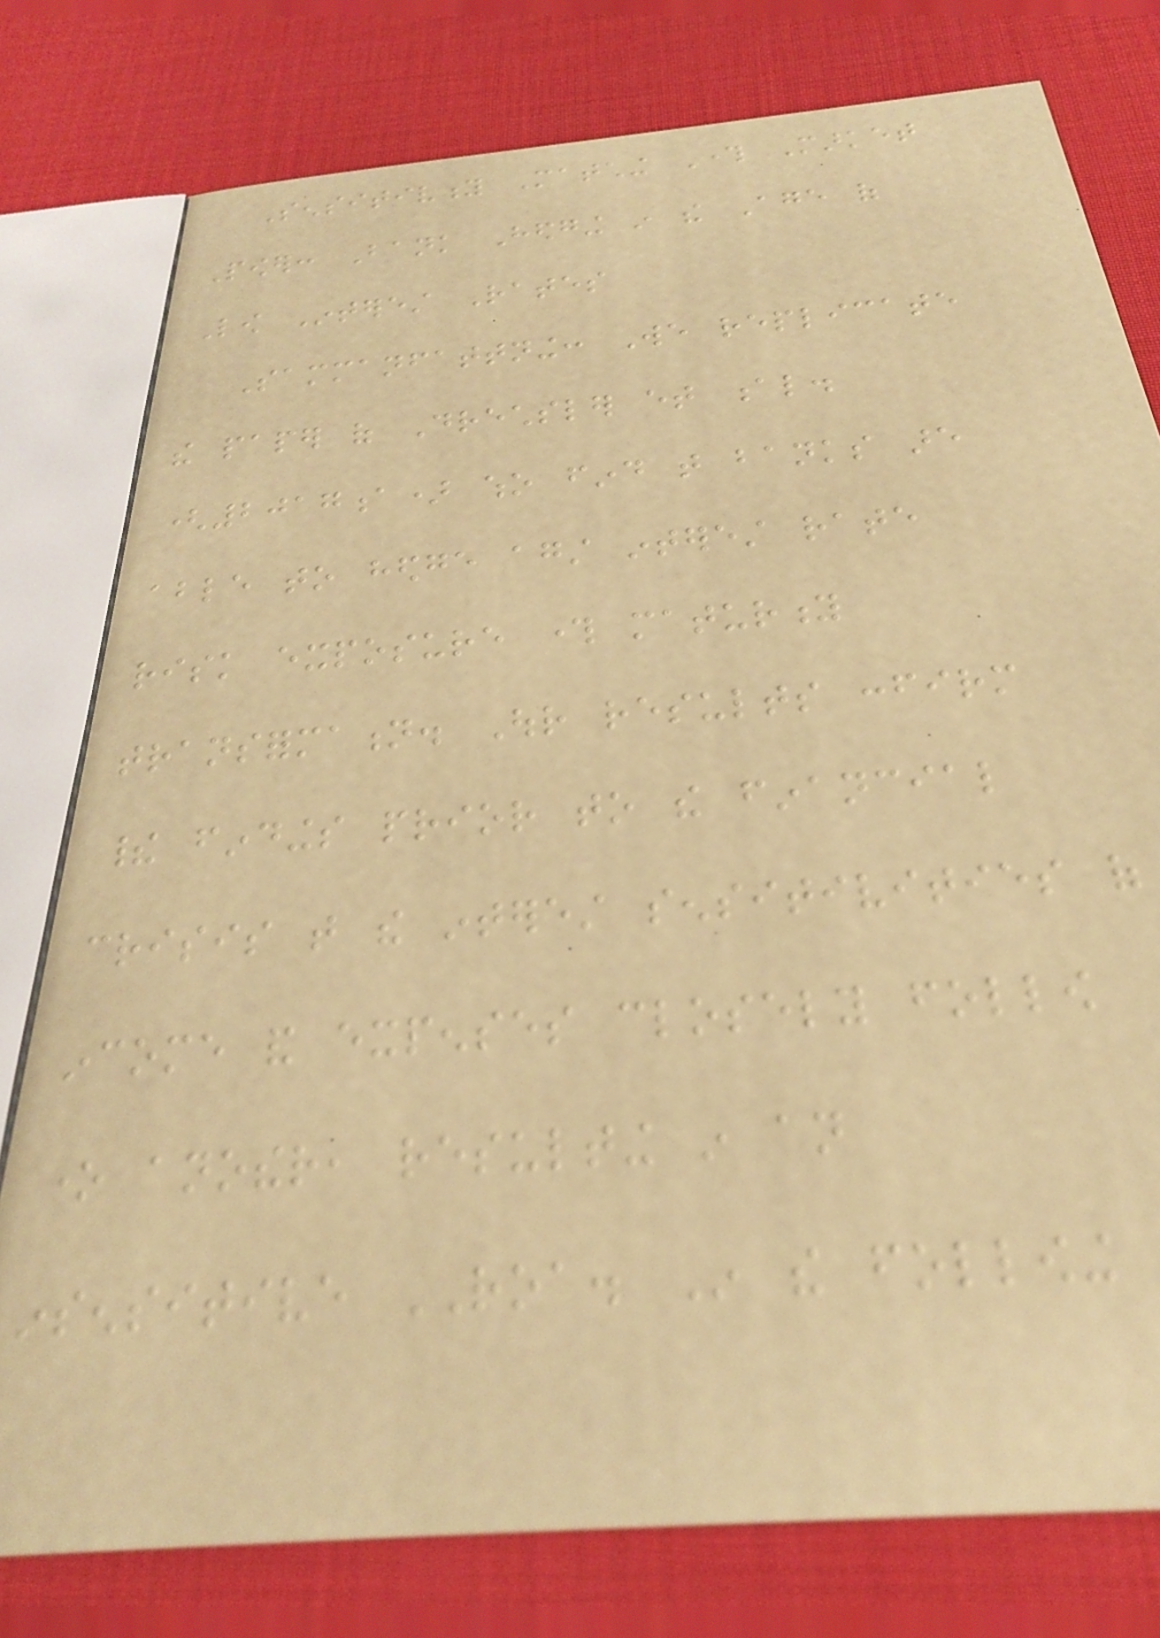Sensitivity Matching Through Market
Power: Bank Hedging in the Age of
Low Interest Rates
Sammanfattning: We replicate
the paper of Drechsler et al.
(2017a) who find that banks are
able to hedge against interest rate
risk exposure through maturity
transformation. Our results confirm
their findings prior to the financial
crisis that the interest sensitivities of
income and expenses closely follow
one another, resulting in an
insensitive ROA. In the following
